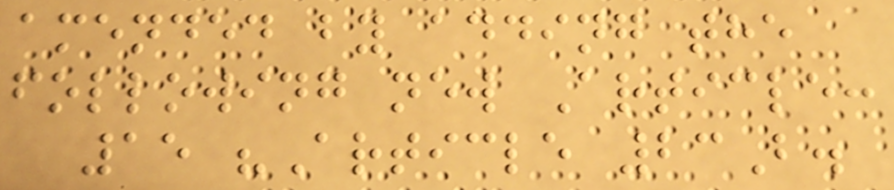amended by adding the
following new Article:
15 "Article 23B.
